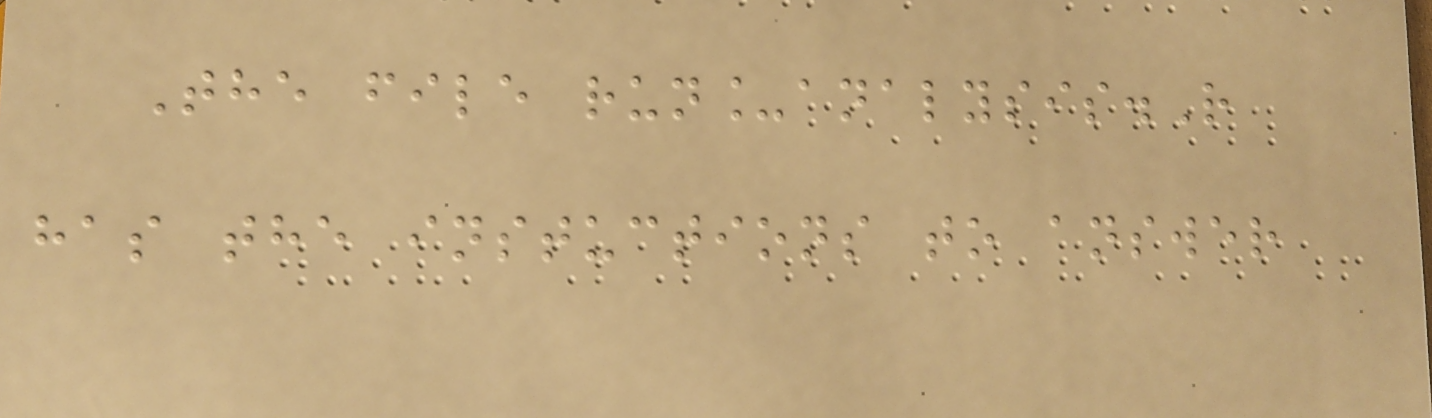The file run_analysis.R
has the instuctions to answer
